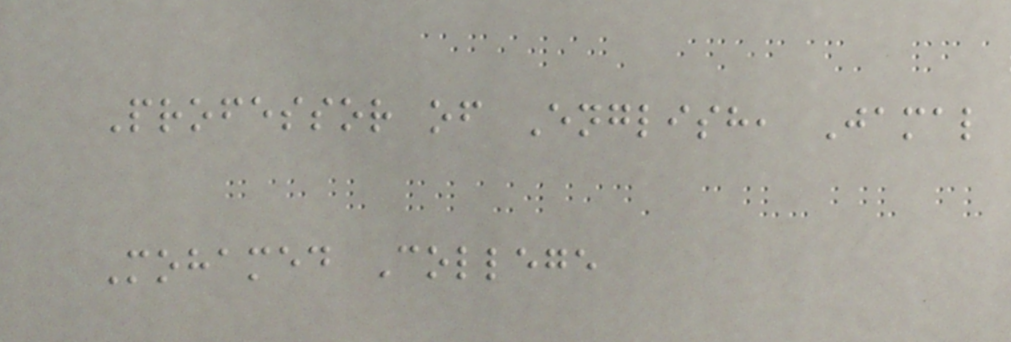Professor of English, Jamal
Mohamed College
